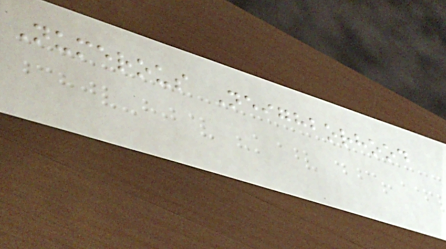Numerous Neighborhood
